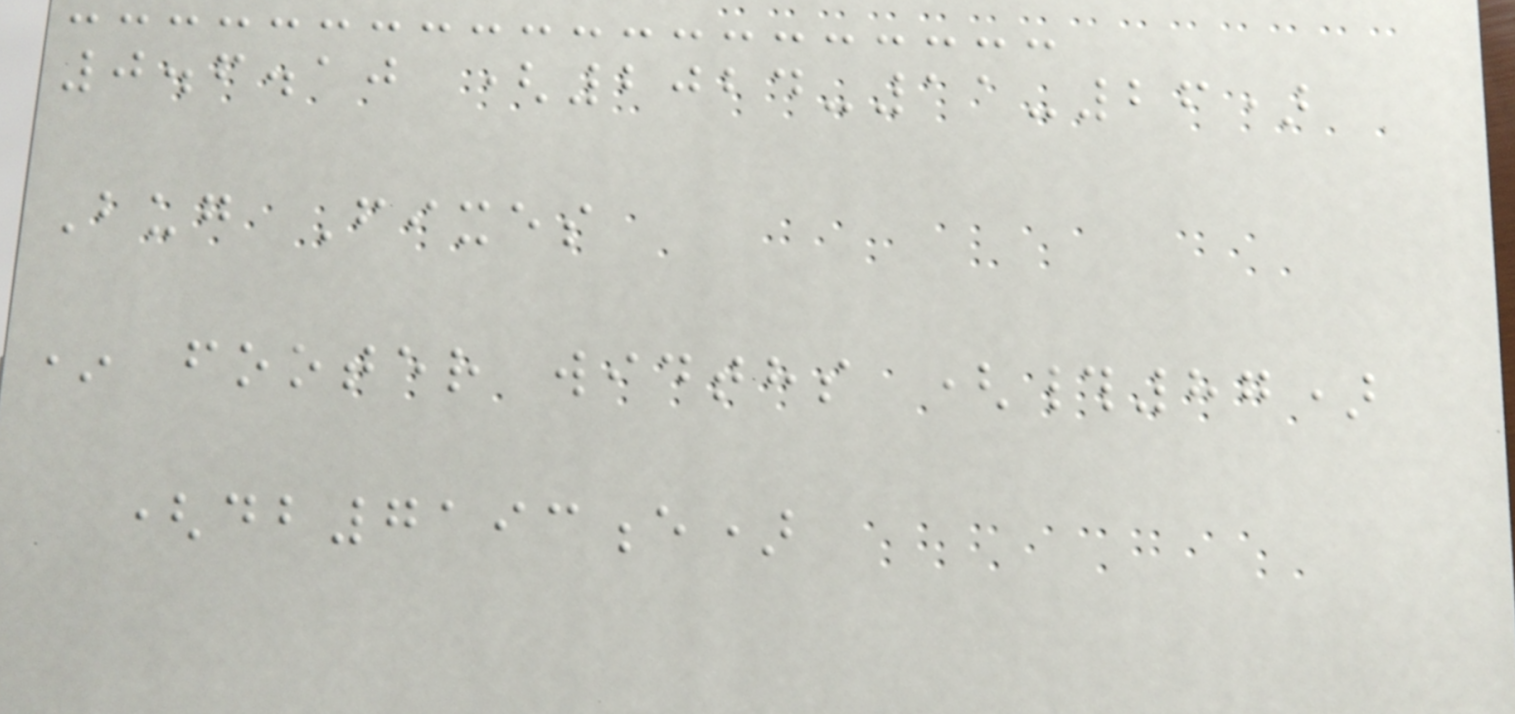0.6.10 (2024-11-26)
Bug Fixes
* footer widths (#87)
(db7193e)
